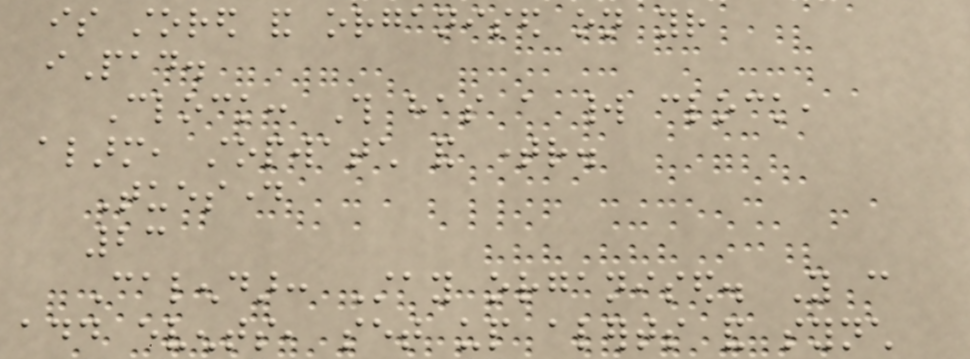is stored and organised on your
iPad.
Clock: This has a world clock,
alarm, stopwatch and timer.
Tuesday
23
Calendar: Stay organised. You can
add events, set up alerts and synch
